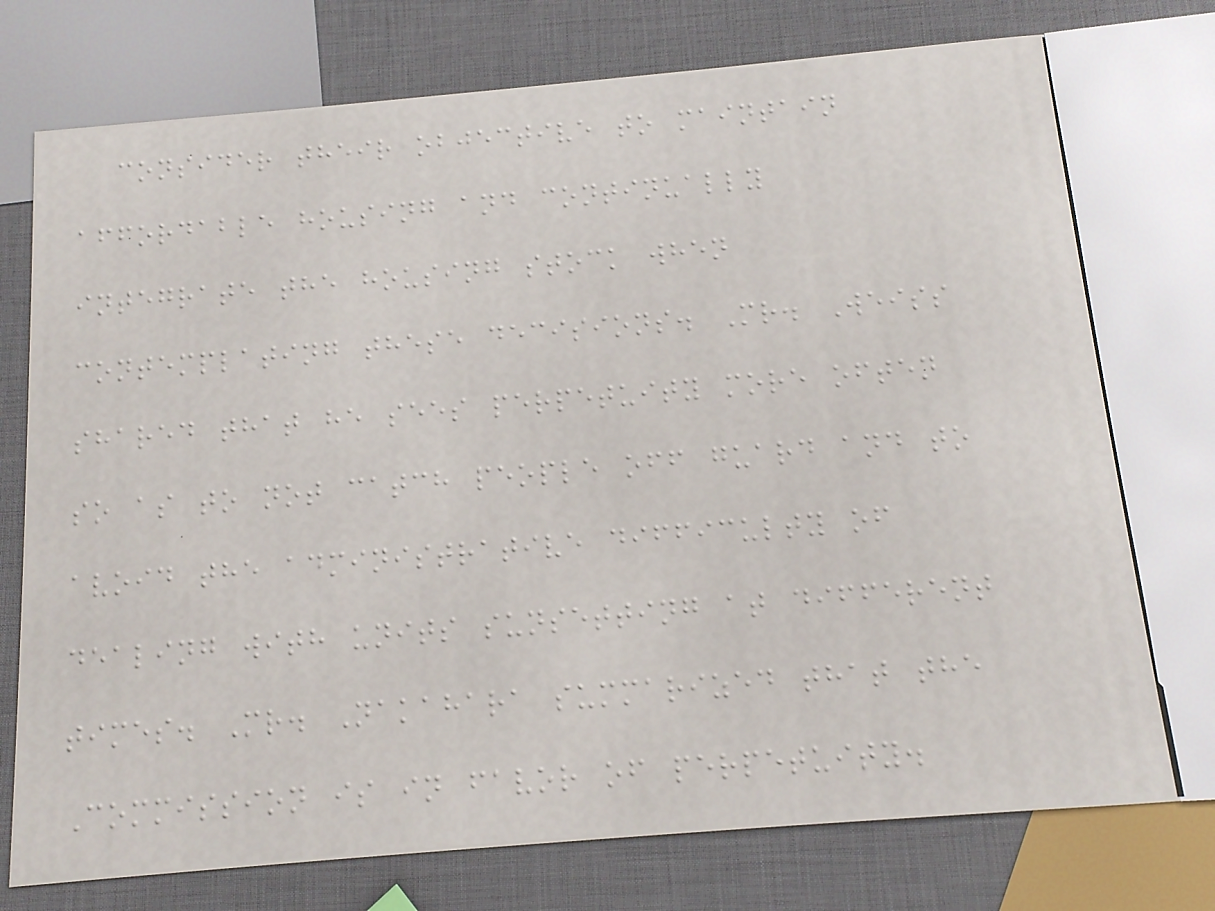consider their objective to maintain
affordable housing and continually
integrate the housing stock when
contemplating these decisions. Mr. Weiss
shared that he sees perpetuity more often
so as to not catch people off guard and to
avoid the administrative difficulty of
dealing with units sunsetting at different
times. Mr. Nakahara summarized that the
Commission is in favor of perpetuity.
